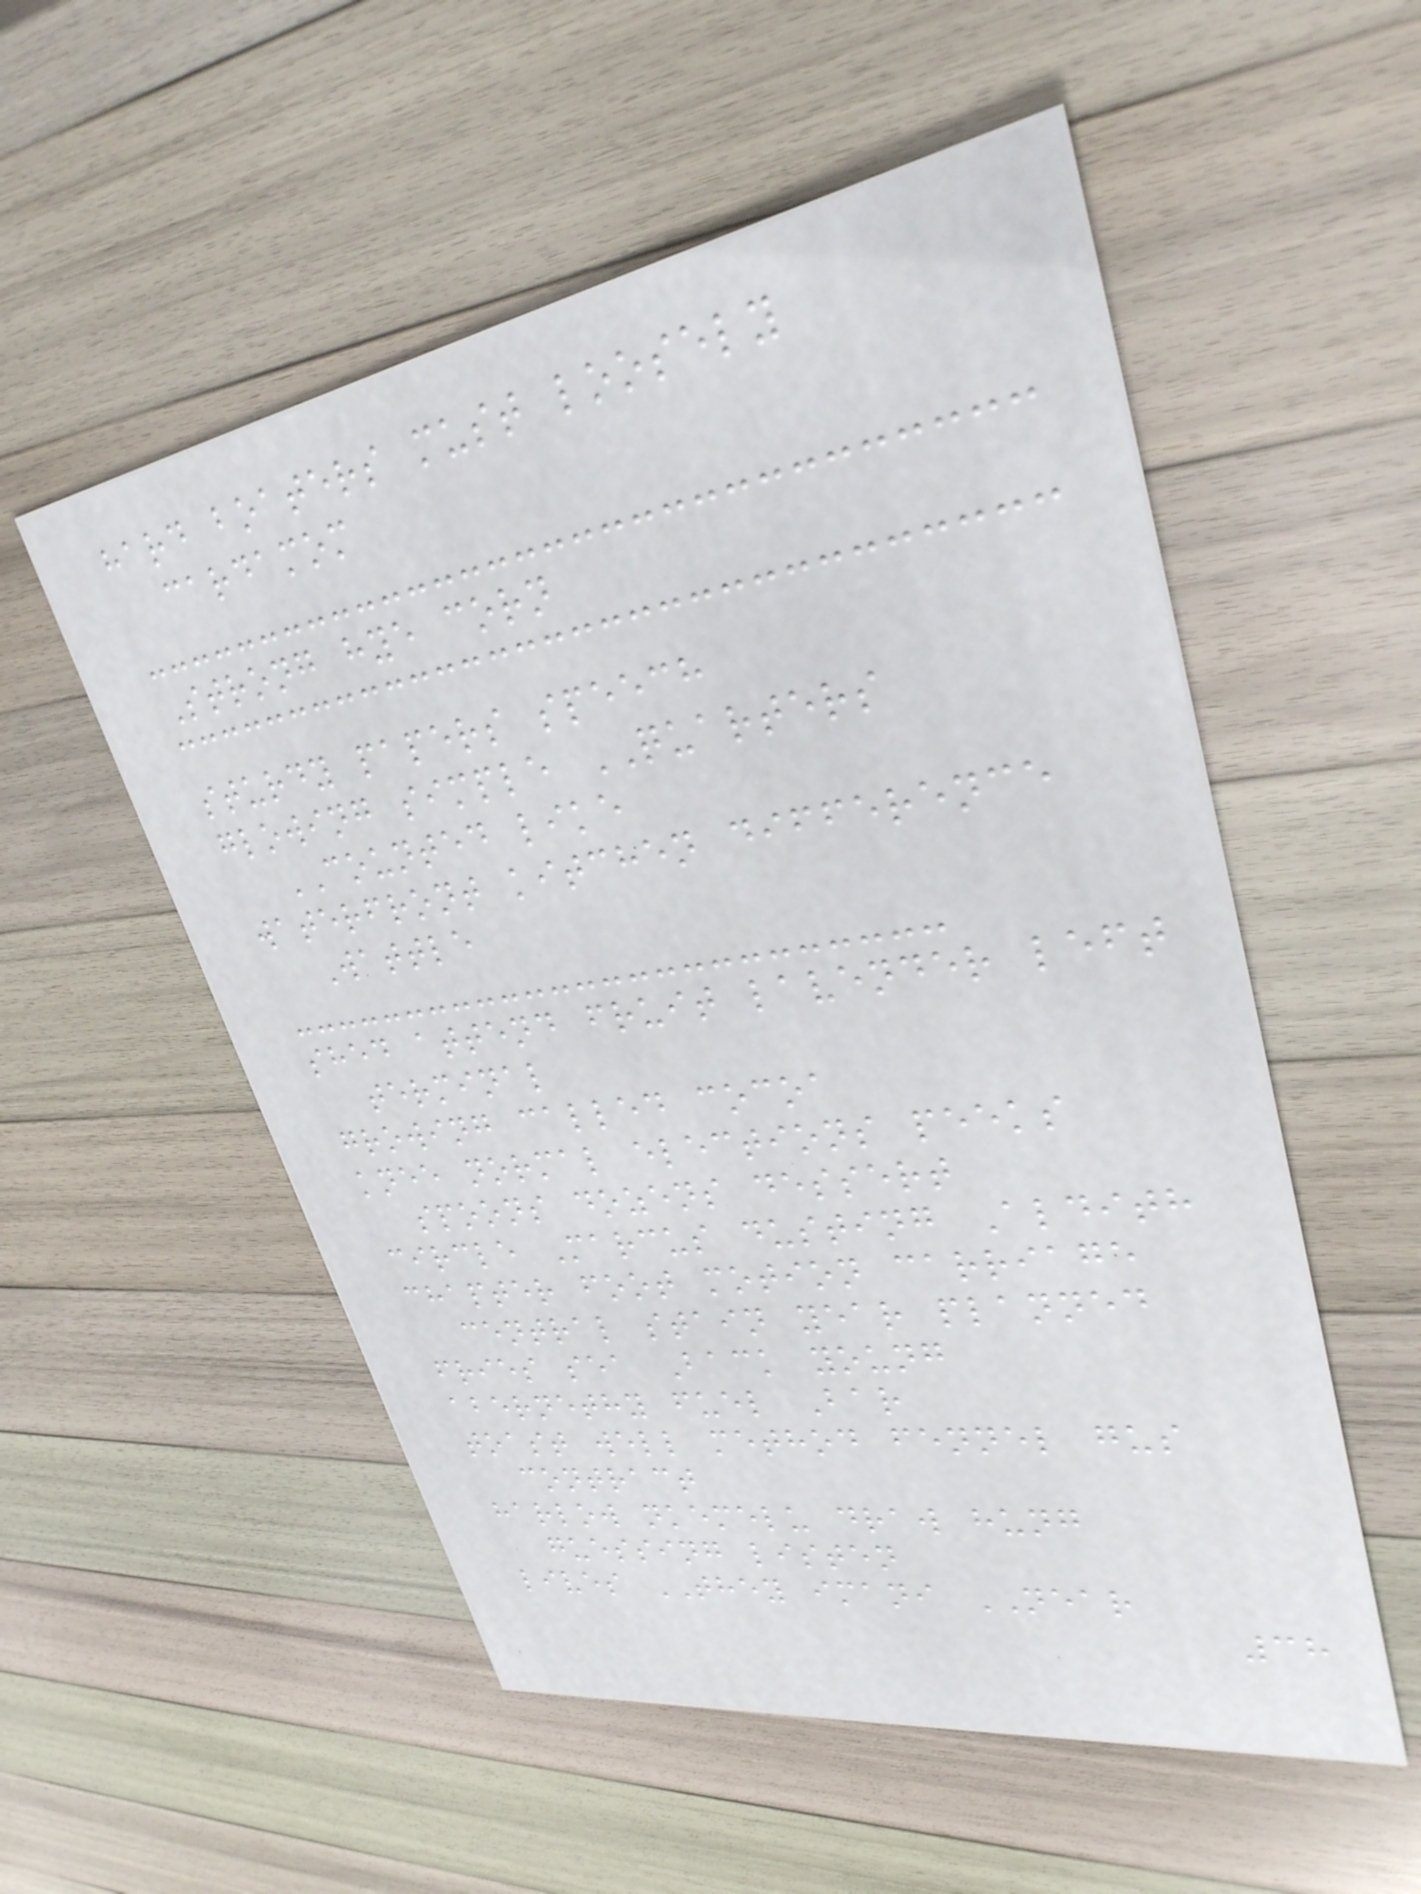hard boaters must loosely
cardamom
Strong hye corn
sturdy papers speech
glowing simple QUARTERS
COUNTED like
waterfront kitchen difference
Wattle
shed attend fruit lavender left
terminal
growing called cocoa
knee normal elections peeks
spoons dozens dessert
circle Marcus dusting Aldith
chapter foot motion carriage
central stain year planned
fries sea Back young
abernethy fuel Bar
toast well method fennel gus
contract
harlow nkemelu draw hung
guessing listen
lives THEY imani NEAR
38
